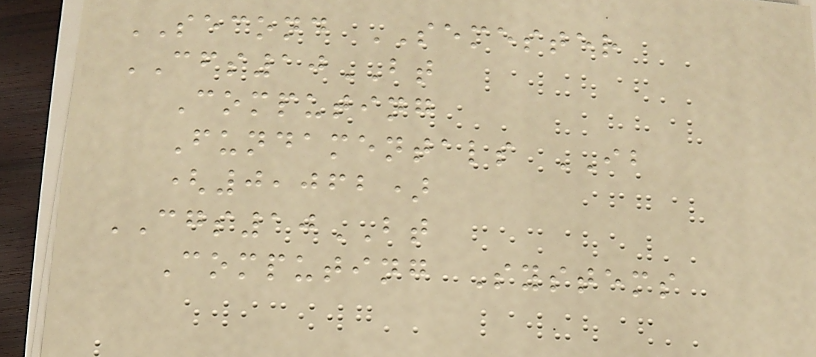SECOND SEMESTER
CFS10BT
Computing
Fundamentals IB
(0,062)
CGS10BT
Computing Systems
